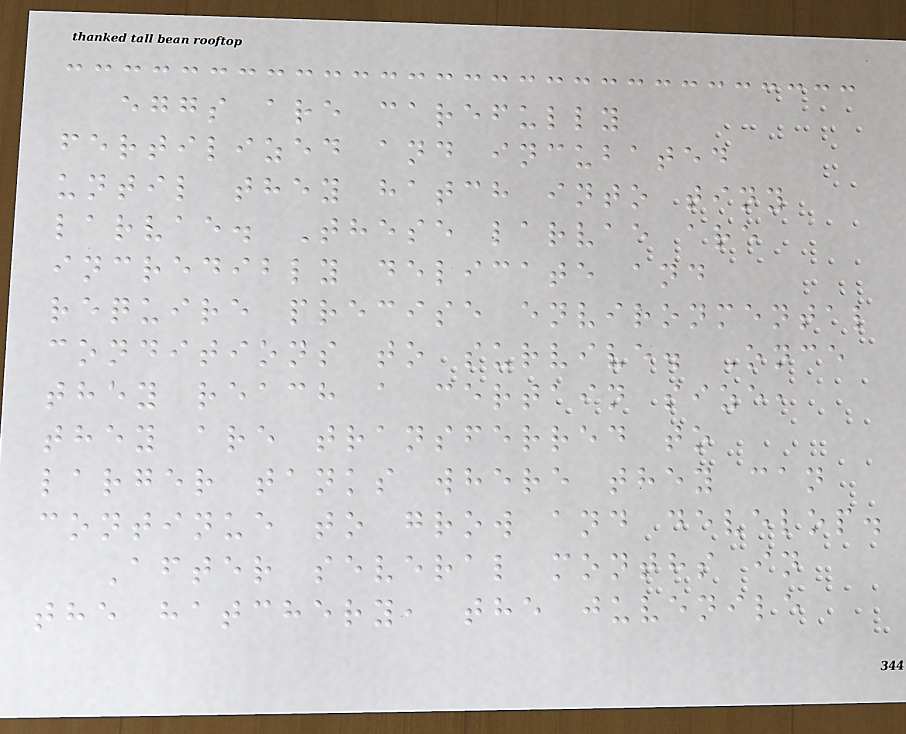eggs are carefully
fertilized and incubated
until they hatch into tiny
larvae. These larvae are
incredibly delicate and
require precise environmental
conditions to survive. Once
they reach a certain size,
they are transferred to
larger tanks where they can
continue to grow and develop.
After several months in
the hatchery, the juvenile
